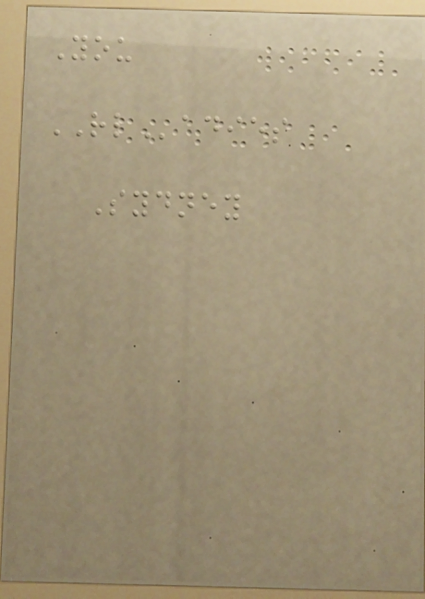You
RLadies
Sydney
